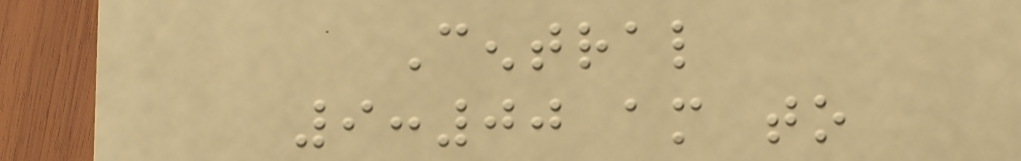Central
9:00 am to
